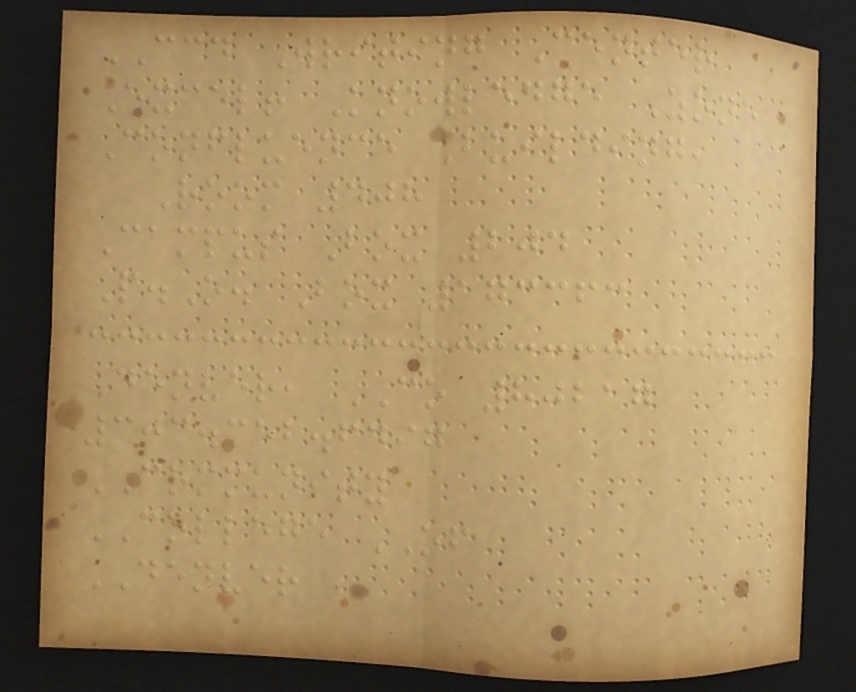CCD Writing Center
Excel! Knowledge Zone
Confluence Building,
Room 408
Campus Box 204
P.O. Box 173363
Denver, CO 80217
303.352.6497
COMMUNITY
COLLEGE OF
DENVER
